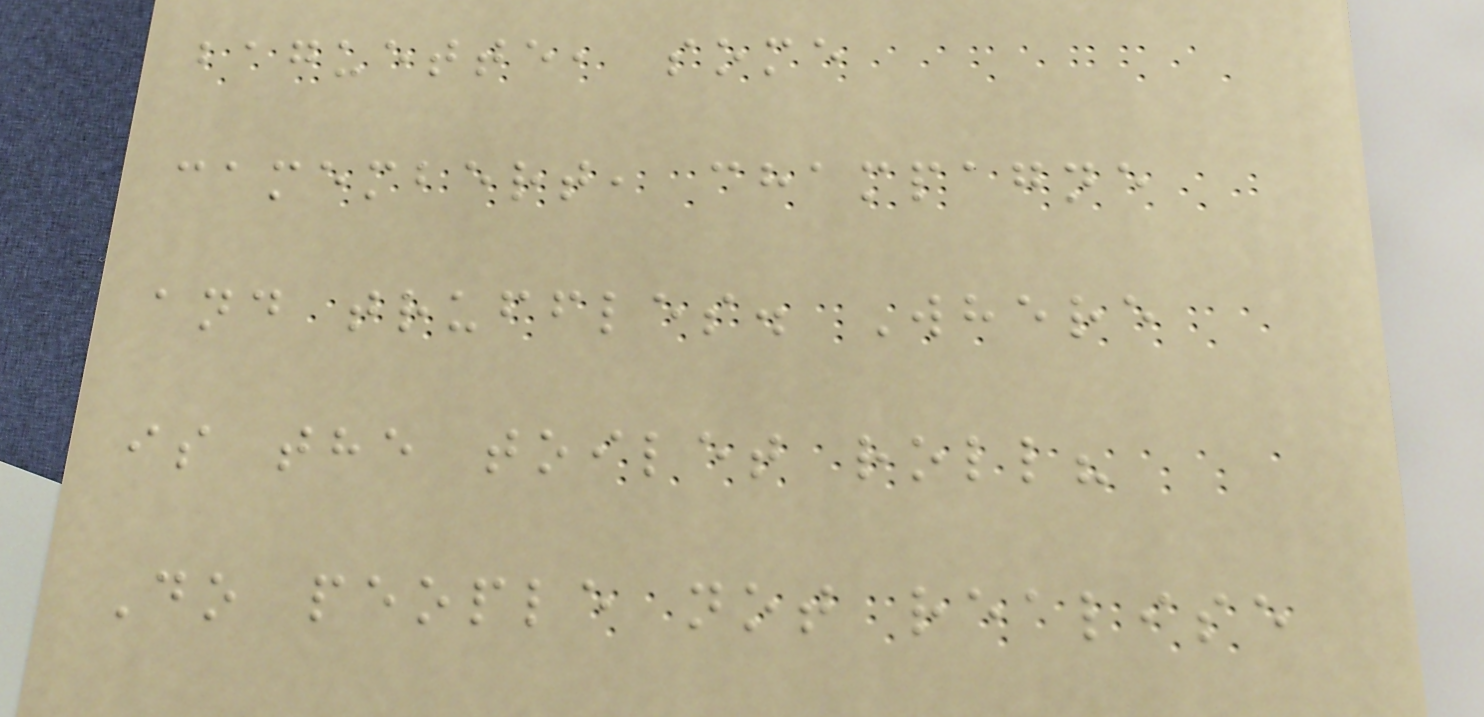baguette, some
camembert, champagne
and truffles. Where
is the toilet roll?
Do people not realise
